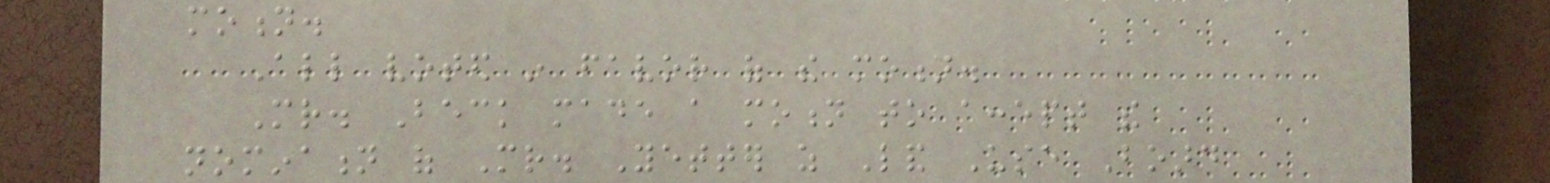motion.
All voted in favor of the motion.
Mr. Beck made a motion to accept the
nomination of Mr. Yetter as Land Use Board
